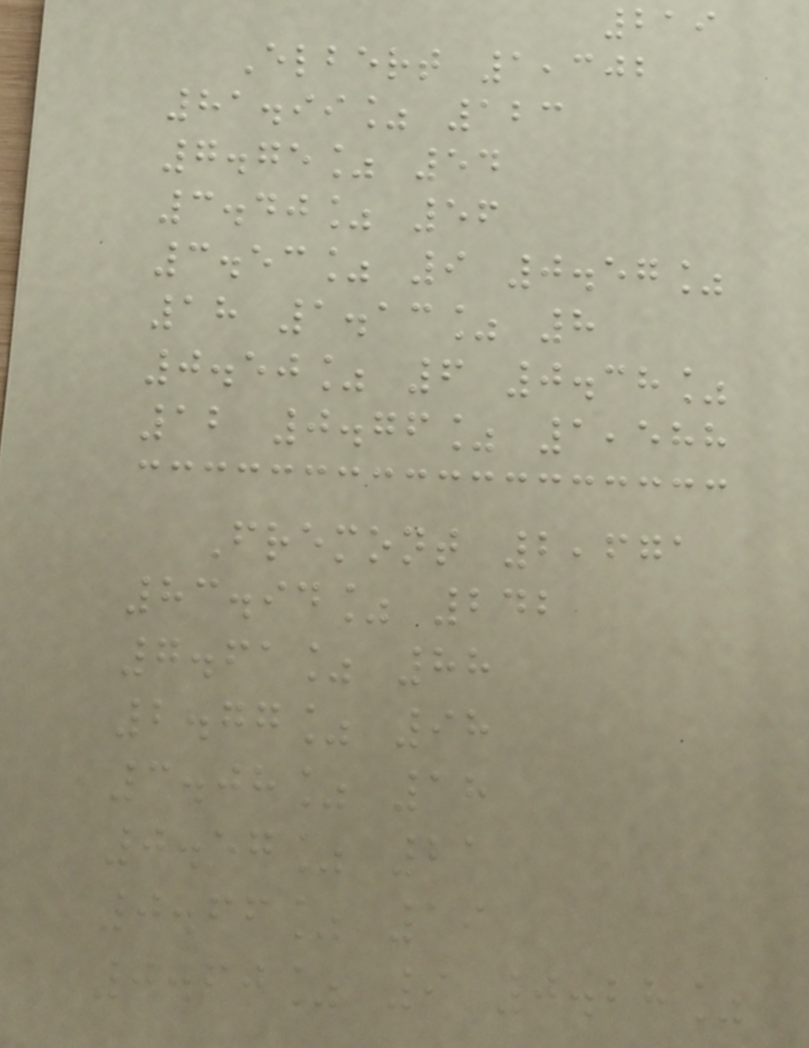219
Elbert 1,302
81.99% 123
7.75% 54
3.40% 56
3.53% 9 0.57%
18 1.13% 8
0.50% 6 0.38%
12 0.76% 1,588
Fremont 2,671
83.94% 242
7.61% 88
2.77% 98
3.08% 18
0.57% 21
0.66% 19
0.60% 9 0.28%
